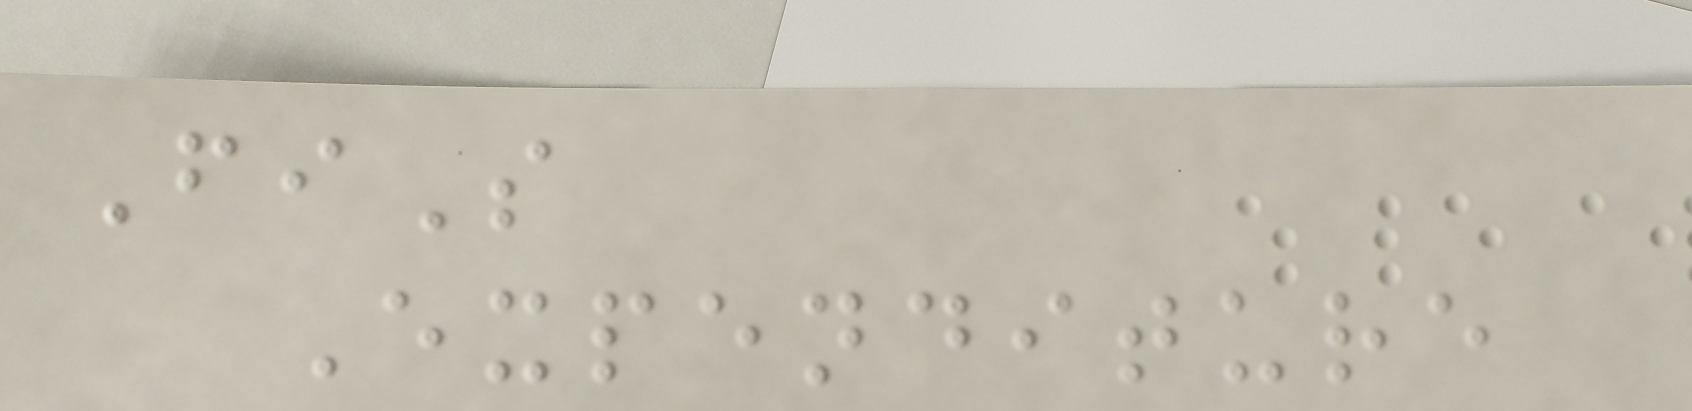FiS
Expenditure
